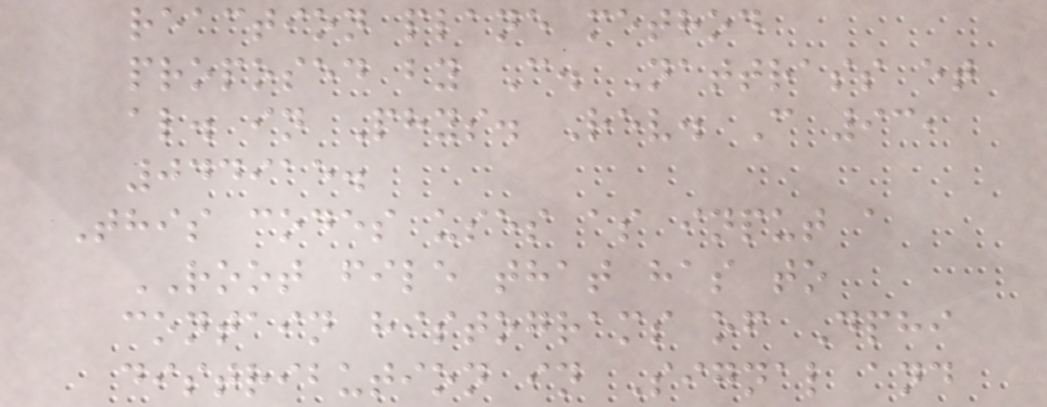reaction plane method
proposed by C. Nattrass et
al. in Phys. Rev. C 93,
044915.
This codes uses as input a
ROOT file that has to
contain histograms of Dphi
distribution in Signal and
